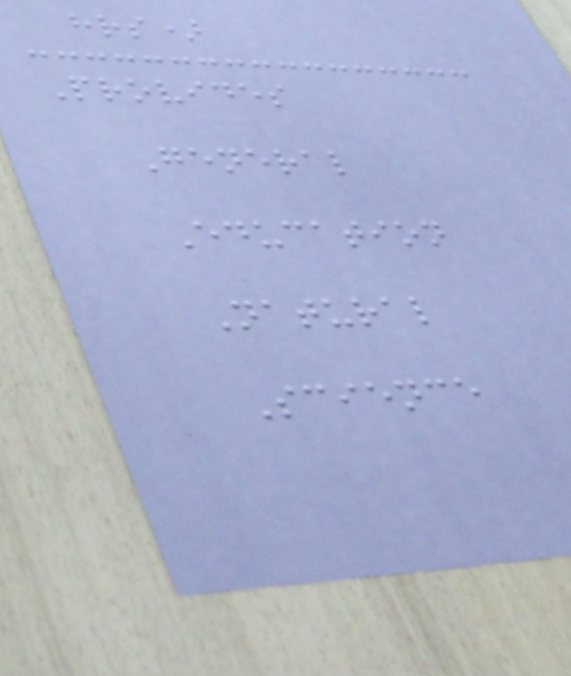hrs)
Provides
General
Education
Natural
Science
